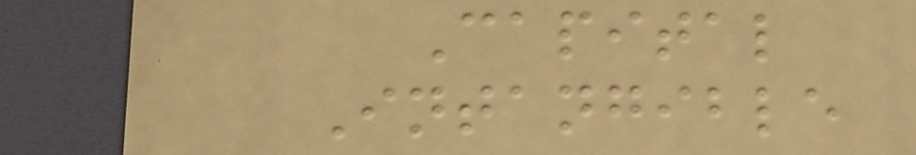Capital
Intangible
